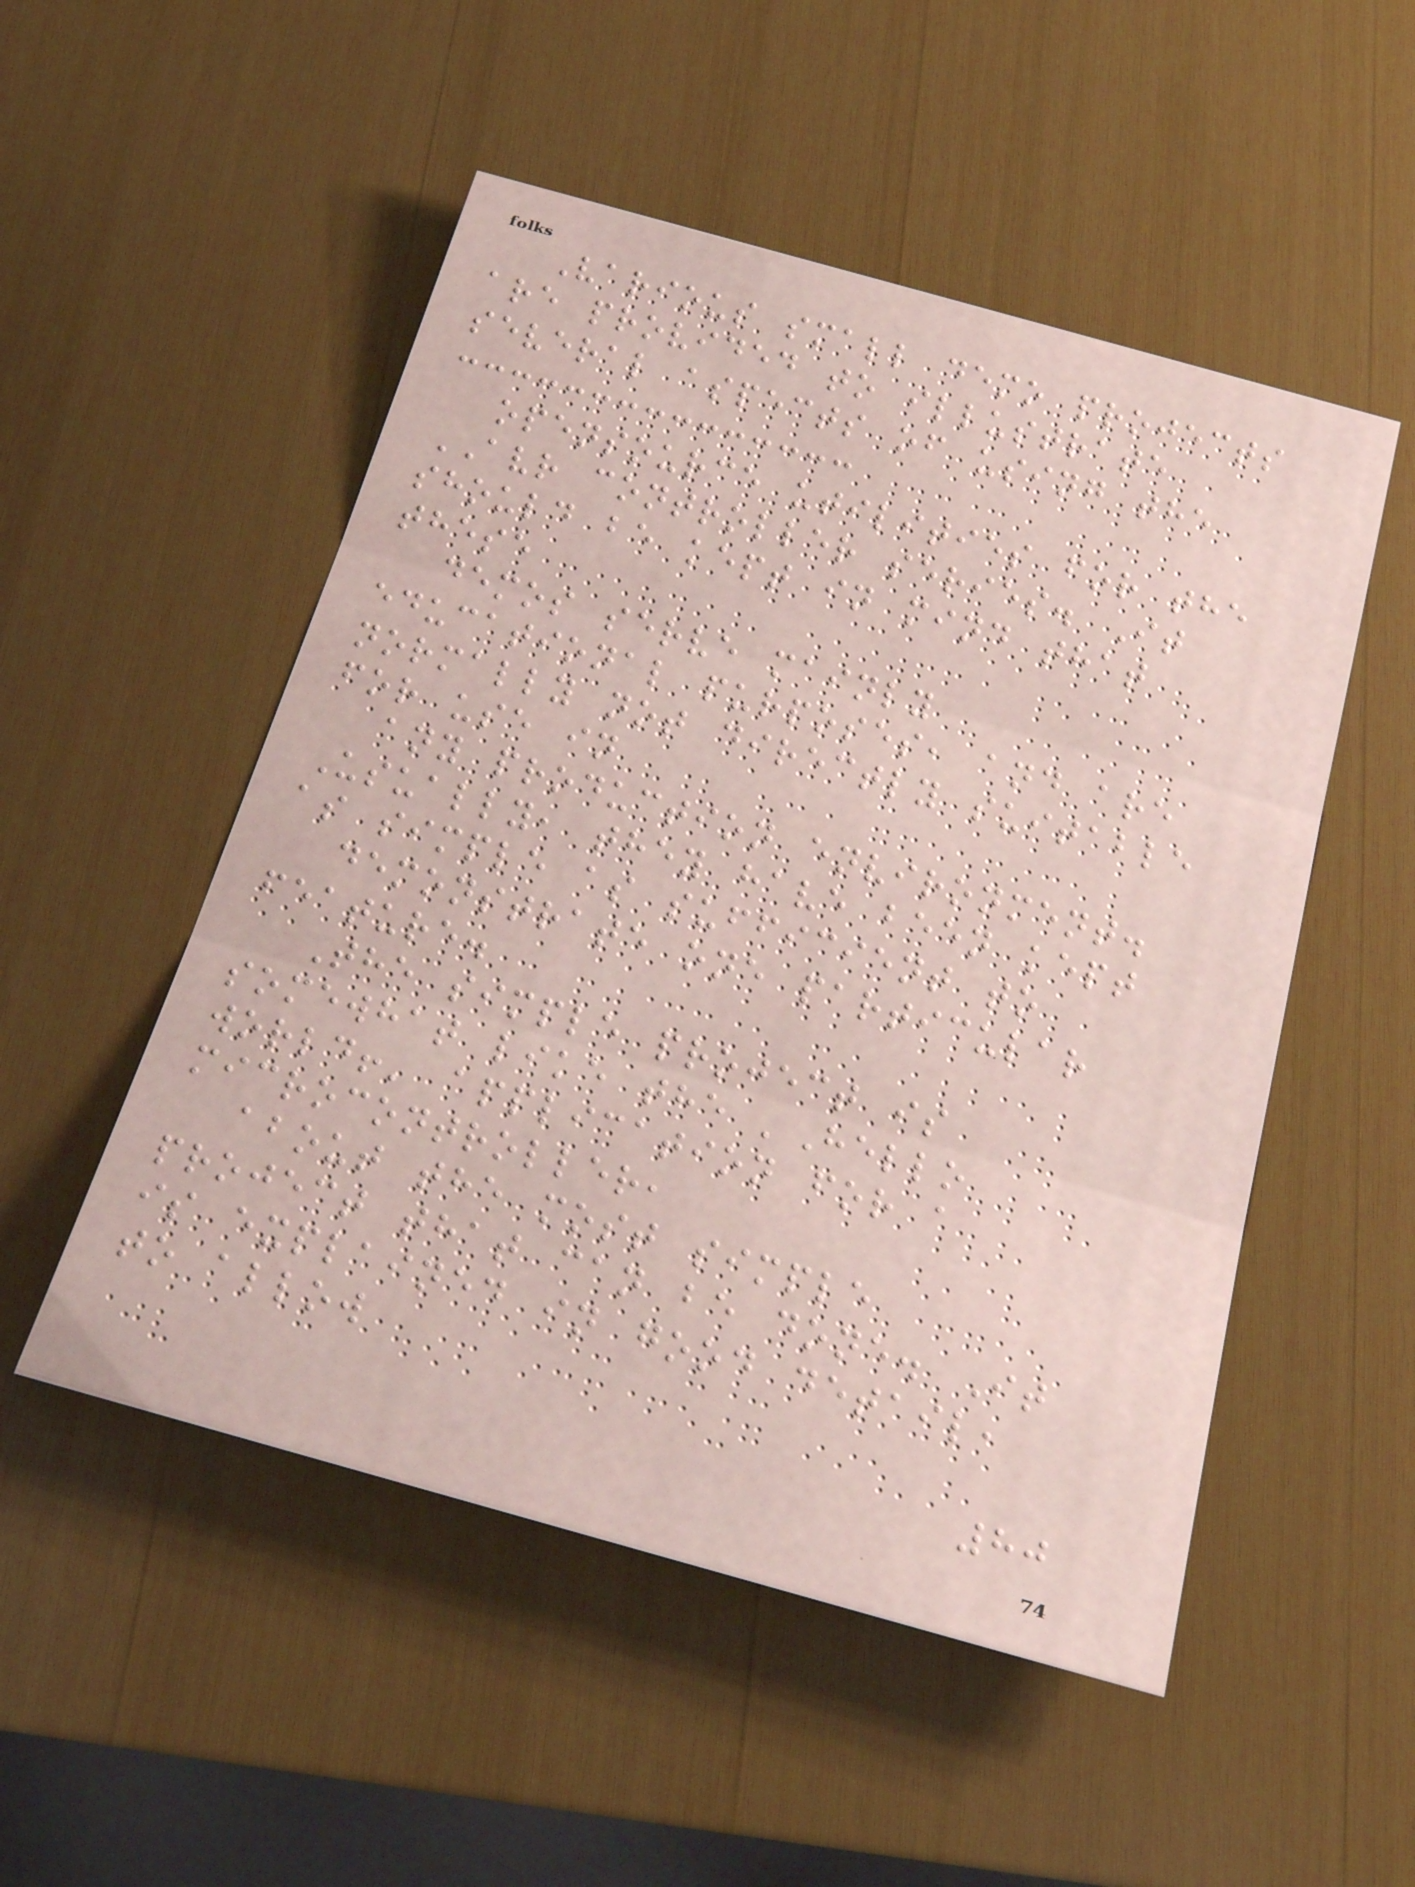Various small demo projects
are provided to illustrate
several aspects of using the
opensource utilities for the
AVR controller series. It
should be kept in mind that
these
demos serve mainly
educational purposes, and are
normally not directly suitable
for use in
any production environment.
Usually, they have been kept
as simple as sufficient to
demonstrate one particular
feature.
The simple project is
somewhat like the 'Hello
world!' application for a
microcontroller,
about the most simple
project that can be done. It
is explained in good detail,
to allow
80
